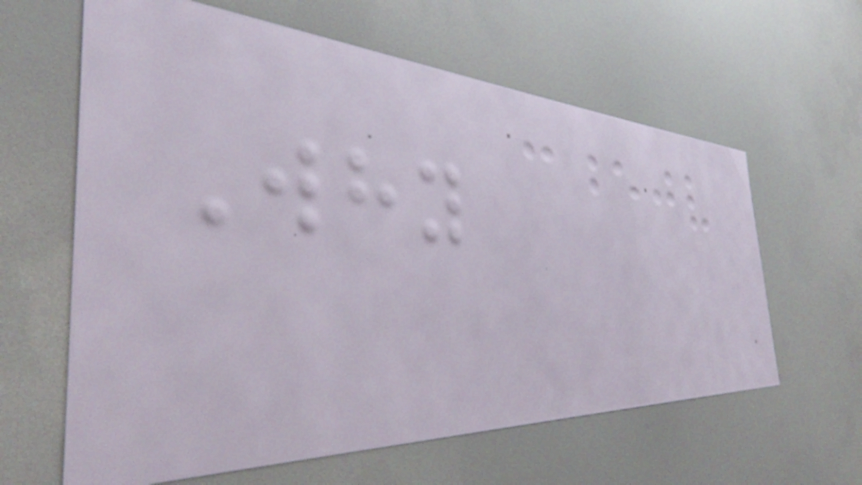Why
